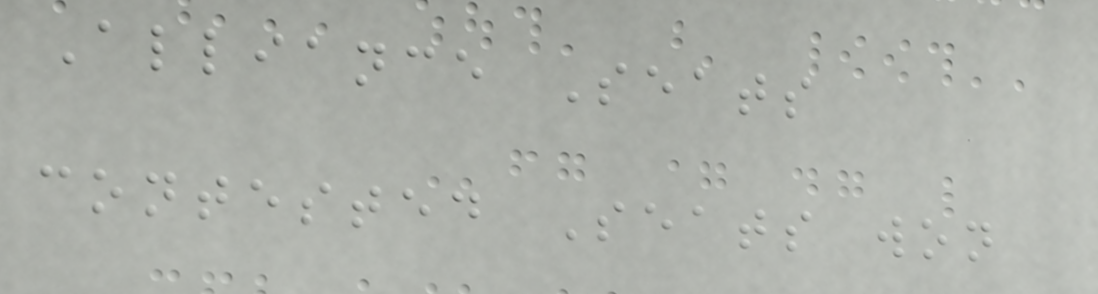Alliance Seats
contested Seats won
